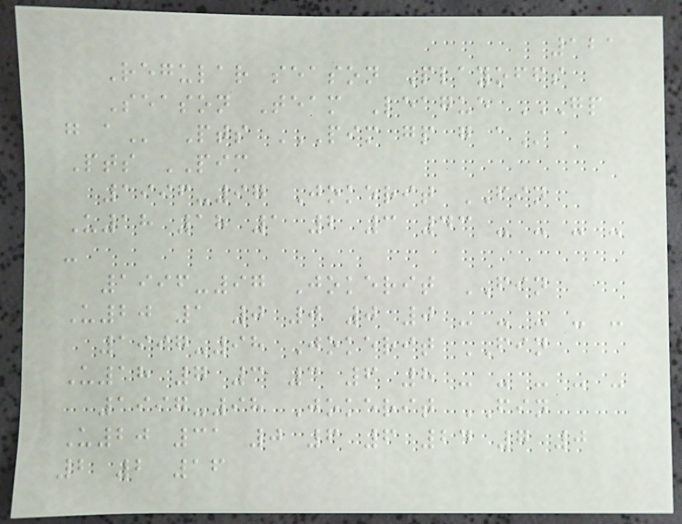121
Regular season Playoffs
Season Team League GP
G A Pts PIM GP G A
Pts PIM
1996-97 Jokerit FIN
U18 18 1 2 3 43 - - - -
-
1996-97 Jokerit FIN
U20 1 0 0 0 0 - - - - -
1997-98 Jokerit FIN
U18 7 3 3 6 8 - - - - -
1997-98 Jokerit FIN
U20 31 0 6 6 24 7 0
2 2 16
